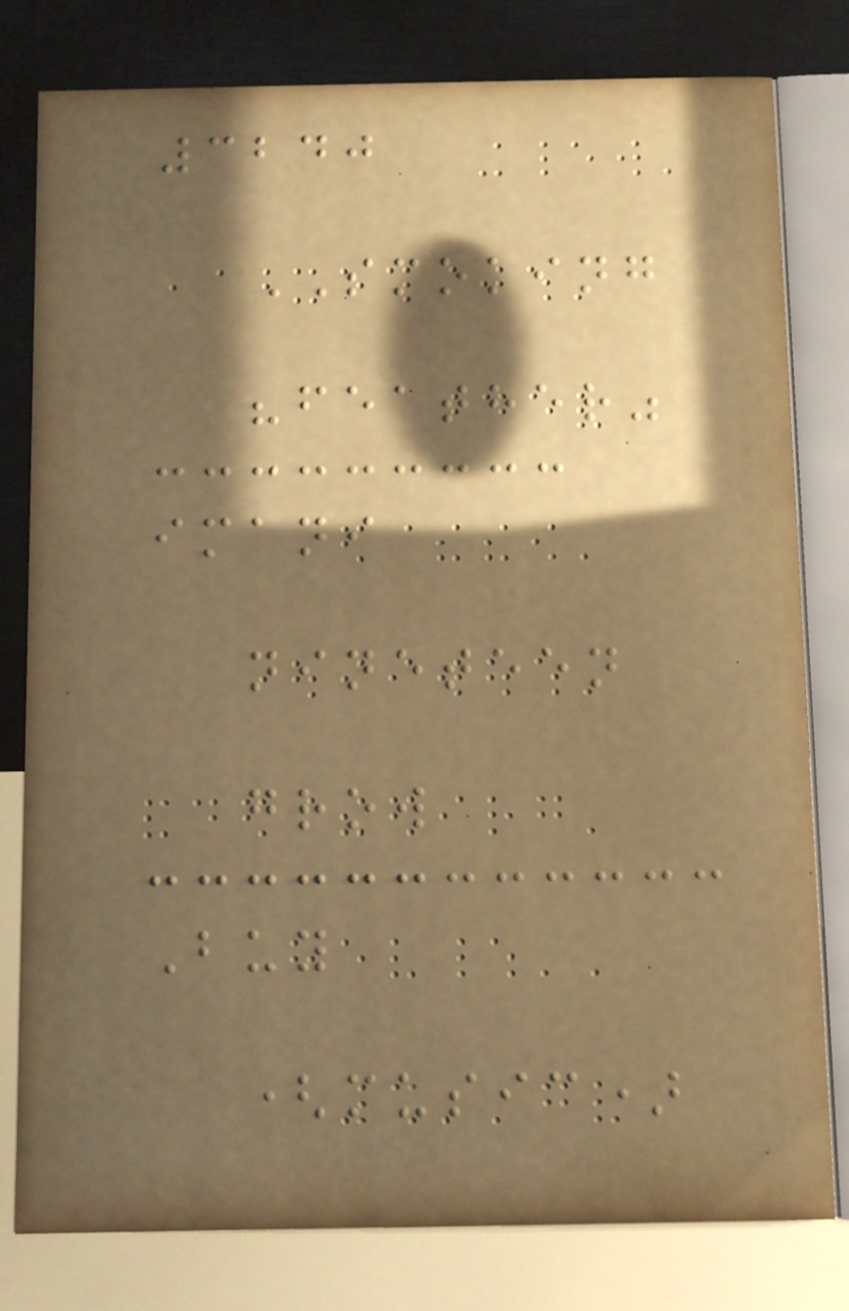3240
SMOKING
"feather"
imani
nineteen
grow
Buy
(music)
